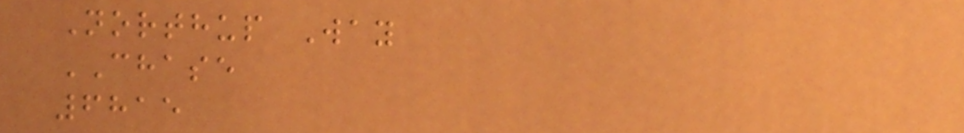Northup Way
CHASE
6815
